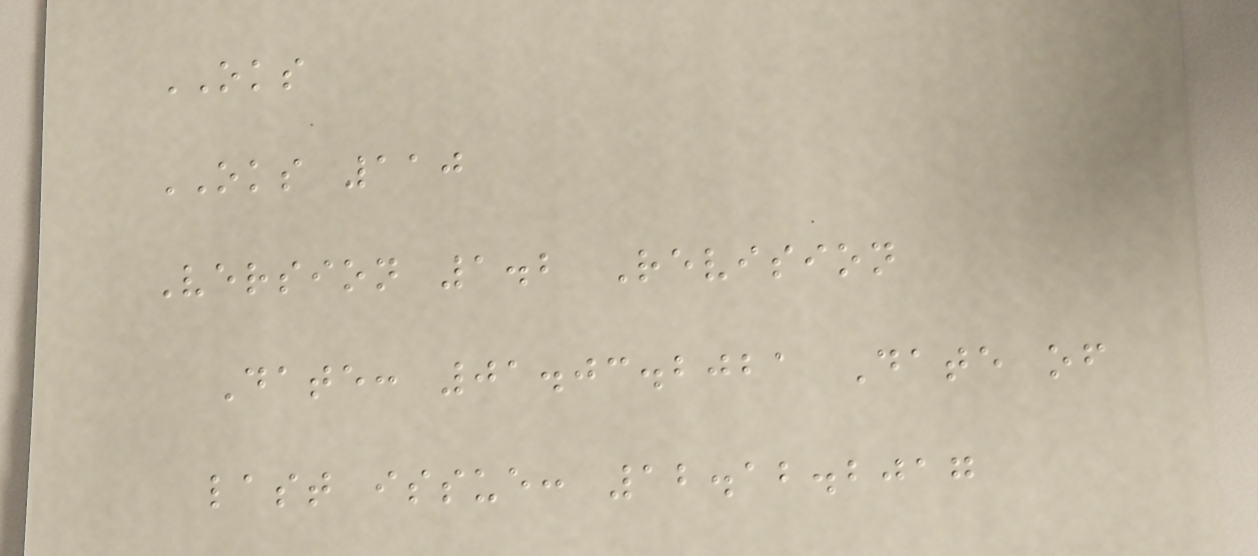OKS
OKS 110
Version 1.2 Revision
Date: 01.03.2021 Date of
last issue: 12.12.2017
